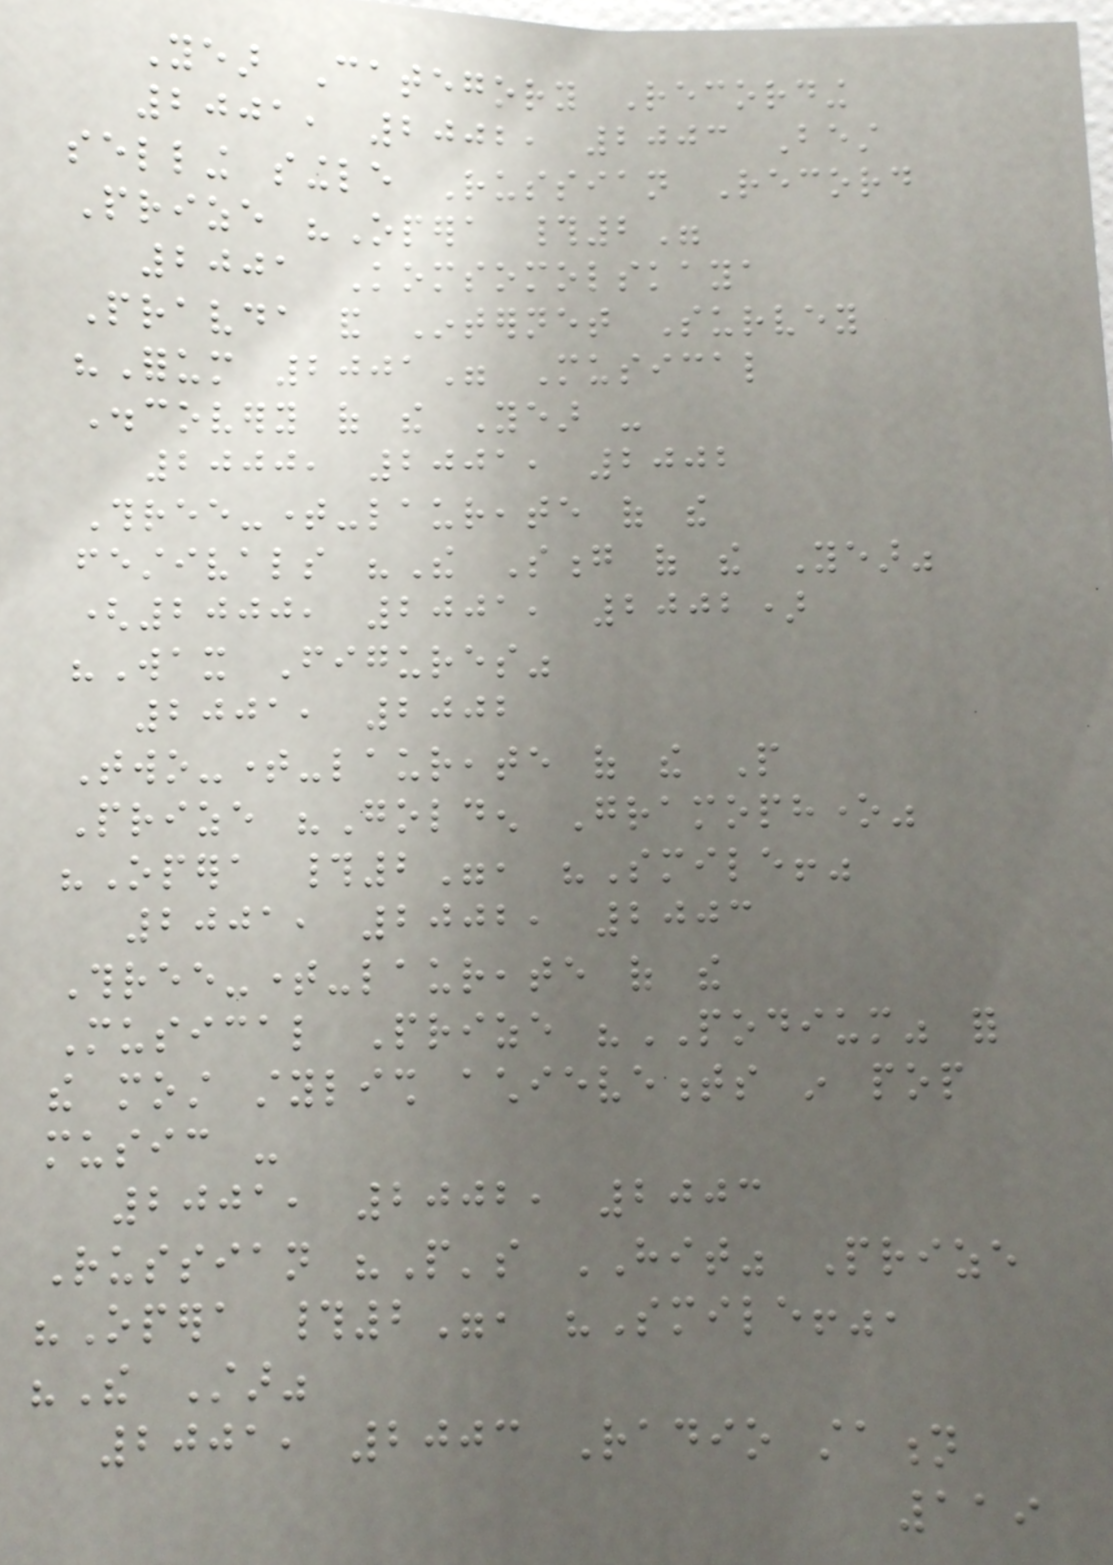Year Category Recording
2001, 2002, 2003 Best
selling single Russian Record
Prize "Opera #2"
2001 Komsomolskaya
Pravda and Internet Survey
"Forum 2001" Musical
Discovery of the Year -
2000, 2001, 2002
Three-time-laureate of the
festivals "The Song of the Year"
(2000, 2001, 2002)
"Wax Figures"
2001, 2002
Two-time-laureate of the People
Prize "Golden Gramophone"
"Opera #2", "Smile!"
2001, 2002, 2003
Three-time-laureate of the
Musical Prize "PODIUM" for
the most stylish achievements in pop
music -
2001, 2002, 2003
Russian "People's HIT" Prize
"Opera #2", "Smile!",
"The Star"
2001, 2003 Radio station
119
